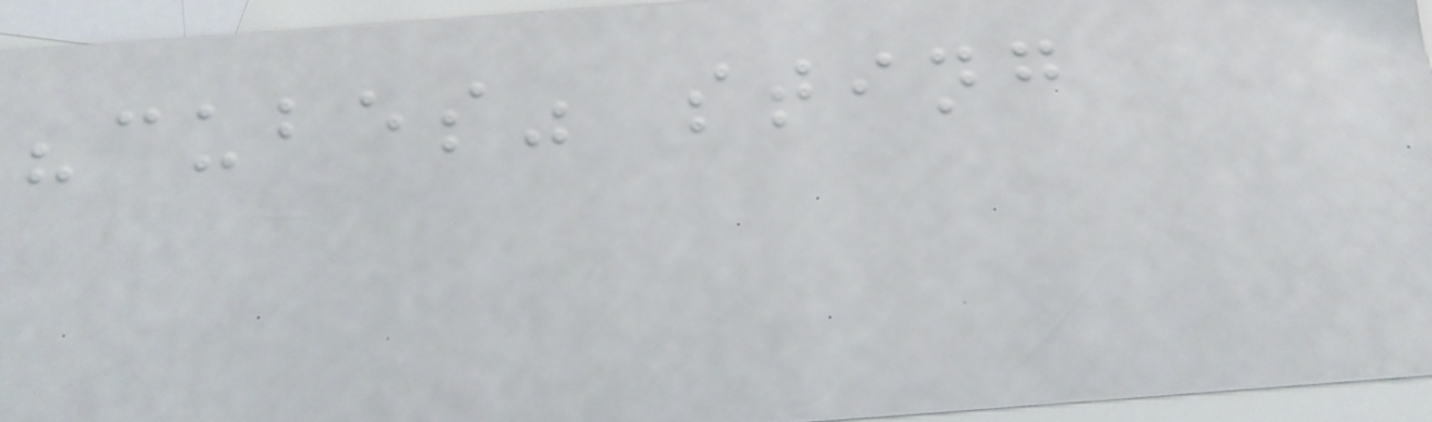"cubes" sting
